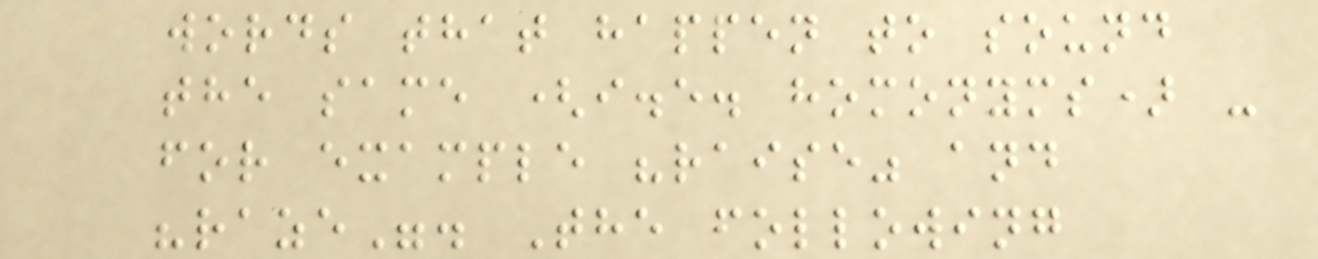words that happen to sound
the same (i.e. homonyms) -
for example "raise" and
"raze". The following
